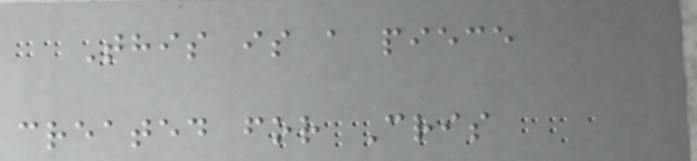This is a piece
created for Cris
